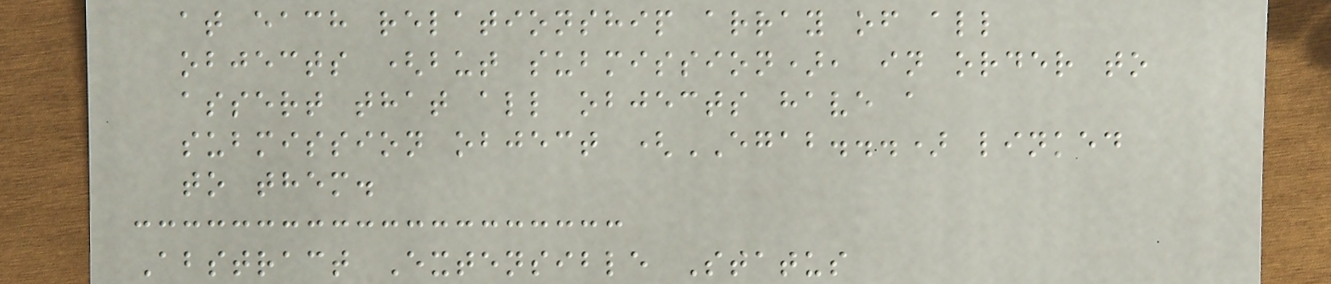at each relationship array of all
objects (but submission), in order to
assert that all objects have a
submission object (EGAB...) linked
to them.
Abstract Extensible Status
